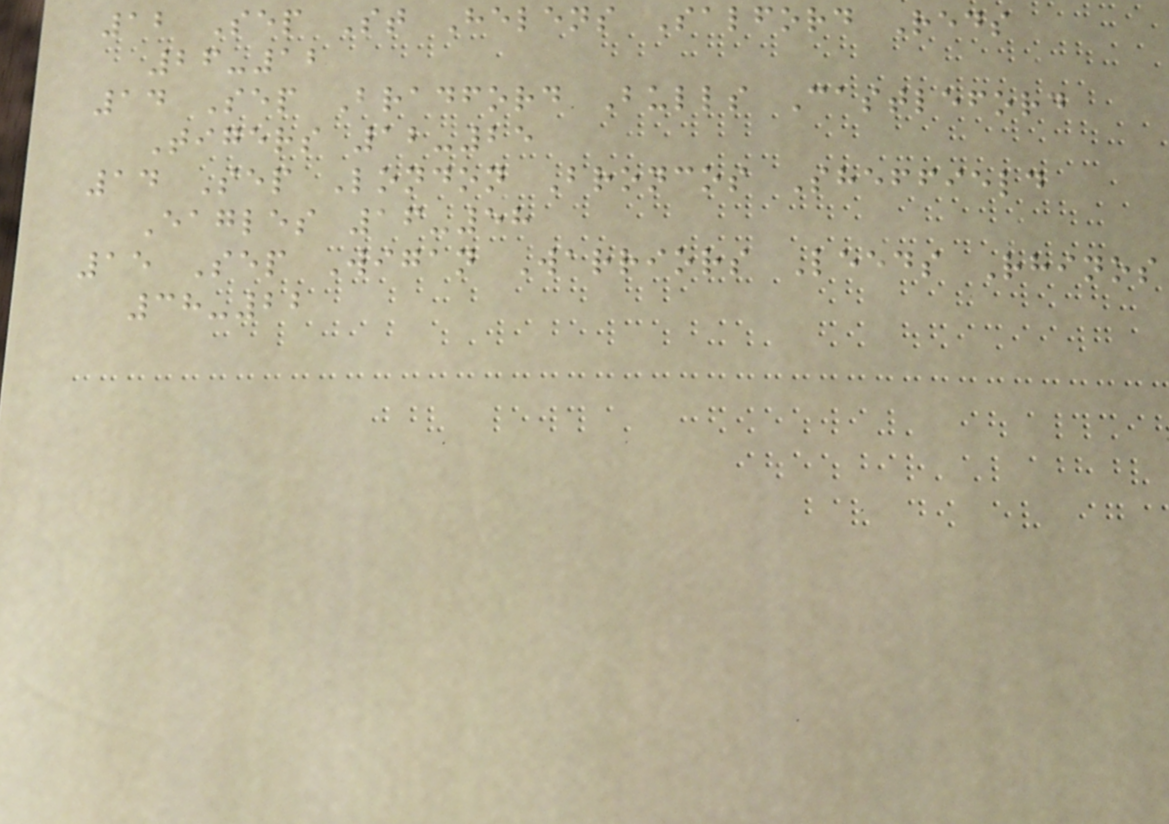12 Sep St Helens Salford Reds
26-12
14 Sep Bradford Bulls Castleford
Tigers 12-25
14 Sep London Broncos Sheffield
Eagles 16-58
15 Sep Wigan Warriors Leeds Rhinos
38-22
